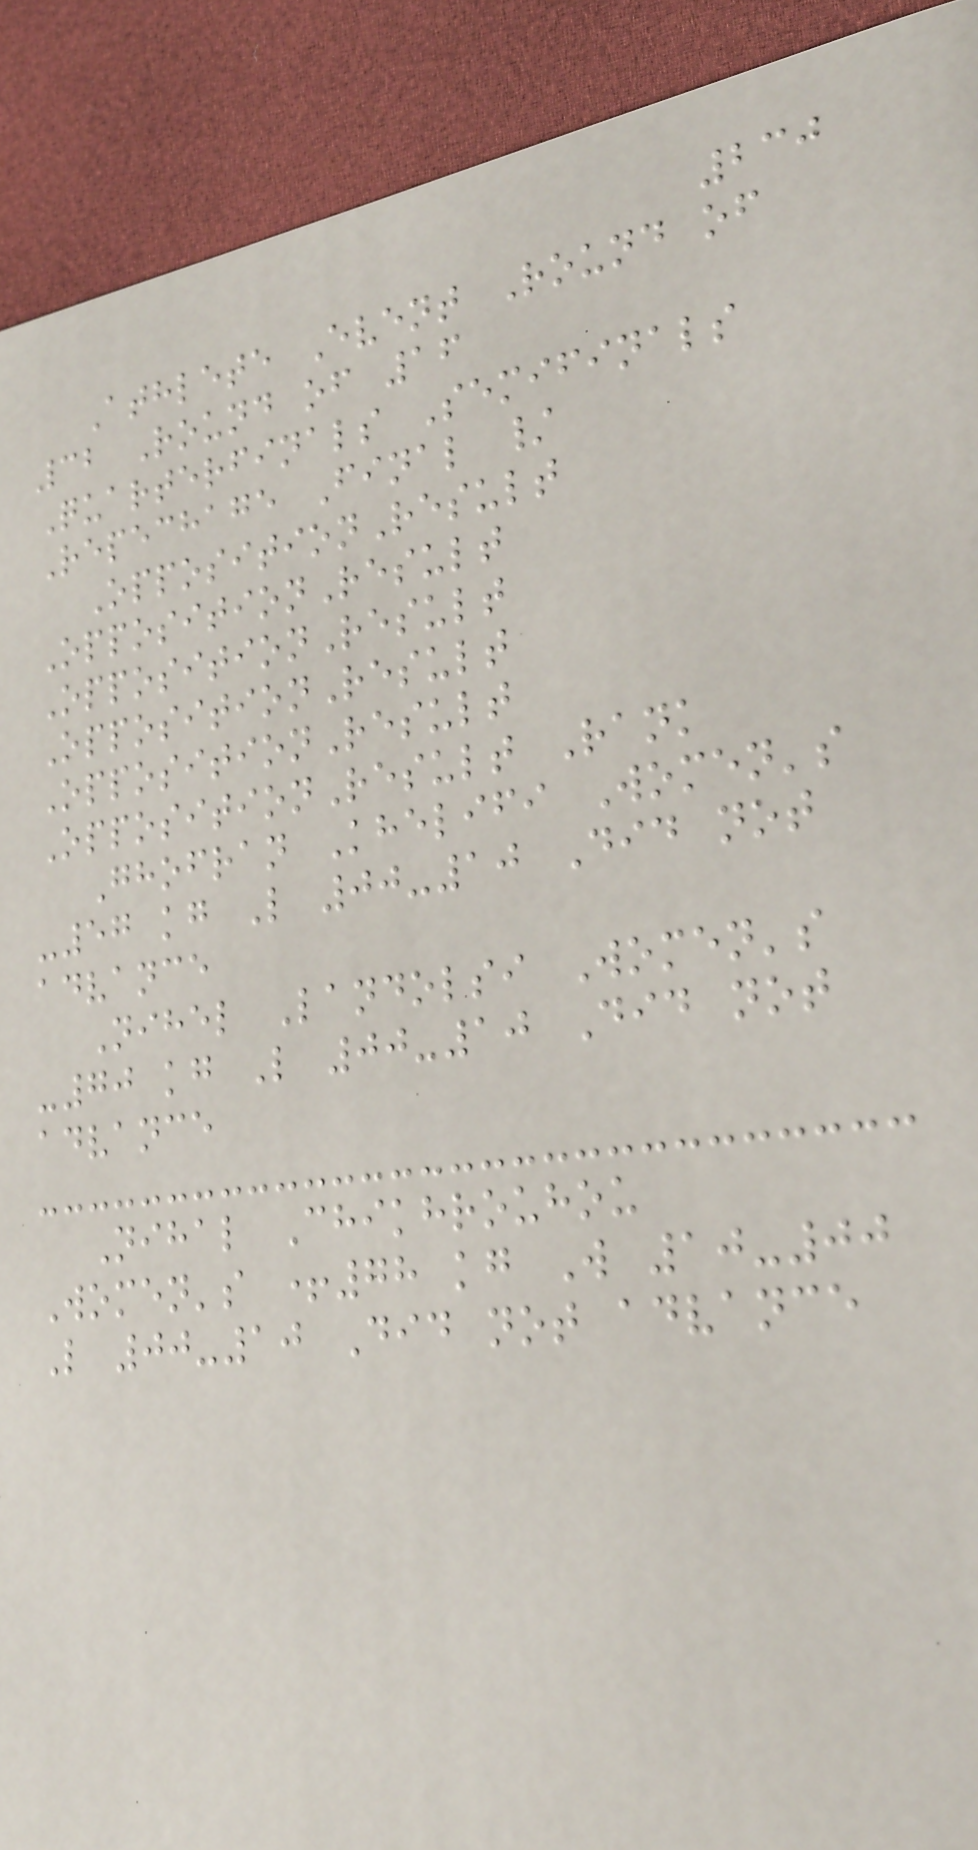230
Athlete Event Round of
32 Round of 16
Quarterfinals Semifinals
Repechage Final /
OppositionResult
OppositionResult
OppositionResult
OppositionResult
OppositionResult
OppositionResult Rank
Ghofran Khelifi Women's
-57 kg L 00-10 Did not
advance
Nihel Landolsi Women's
-70 kg L 00-10 Did not
advance
Nihal Chikhrouhou
Women's +78 kg W 10-00
L 00-10 Did not advance
